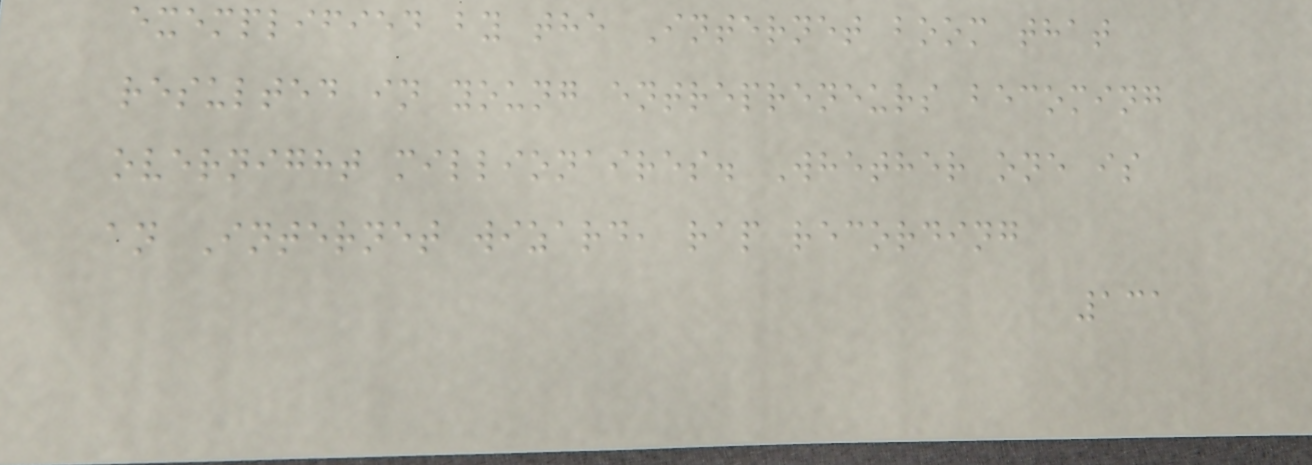exemplified by the Internet boom that
resulted in young entrepreneurs becoming
overnight millionaires. Whether one is
an Internet wizard, rap recording
131
